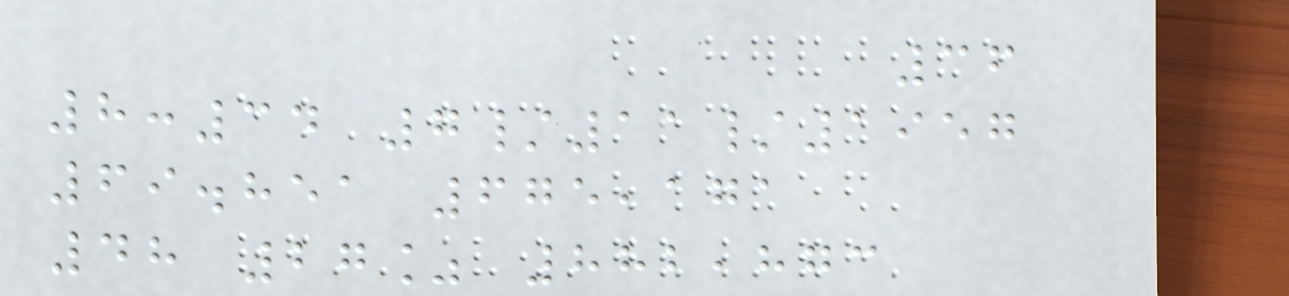36
8:34 7/11/1957
69.851 675,171
48 27% 882,873
